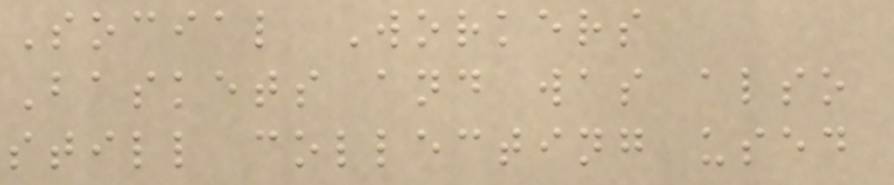Social Workers
Baskets and was also
still collecting used
